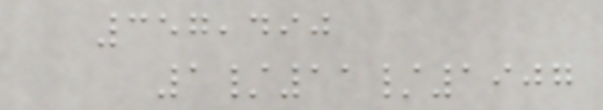357,490
1/11/1907
